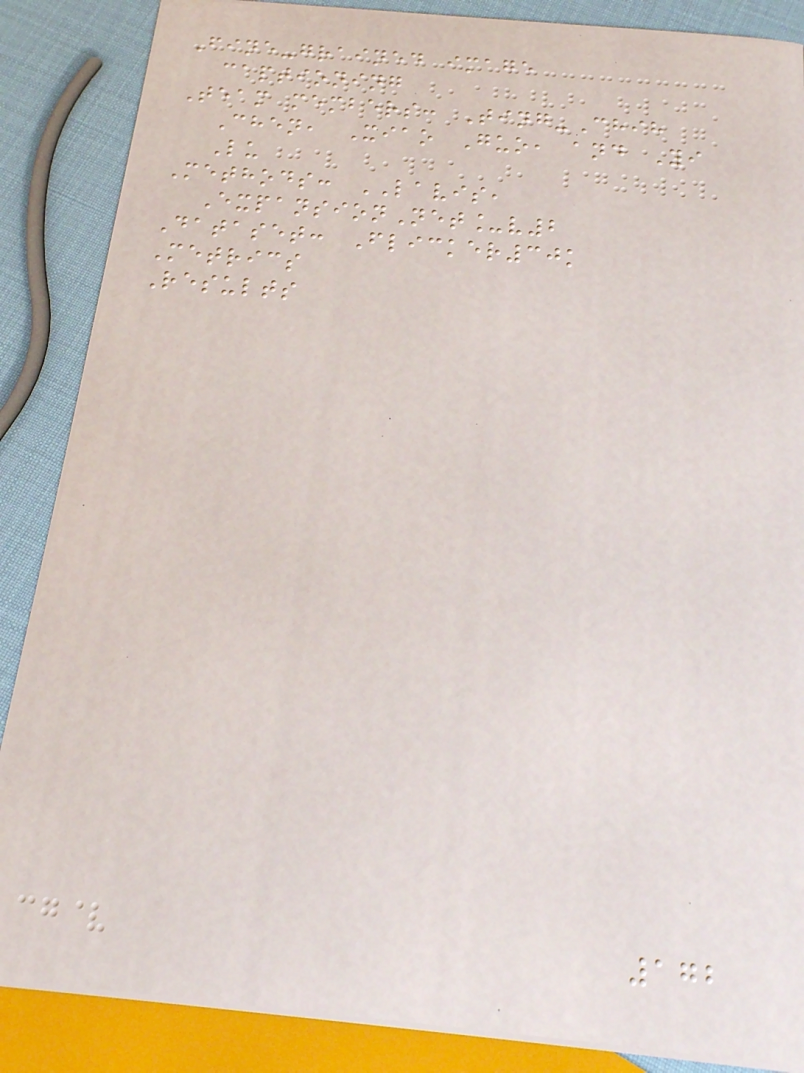Fine-grained image
captioning
Team members: Ting-Chih
Chen, Xiao Guo, and Yi
Lu
Methods: LAVIS,
ExpansionNet_v2
Dataset: Flicker30k
Metrics
Results
172
